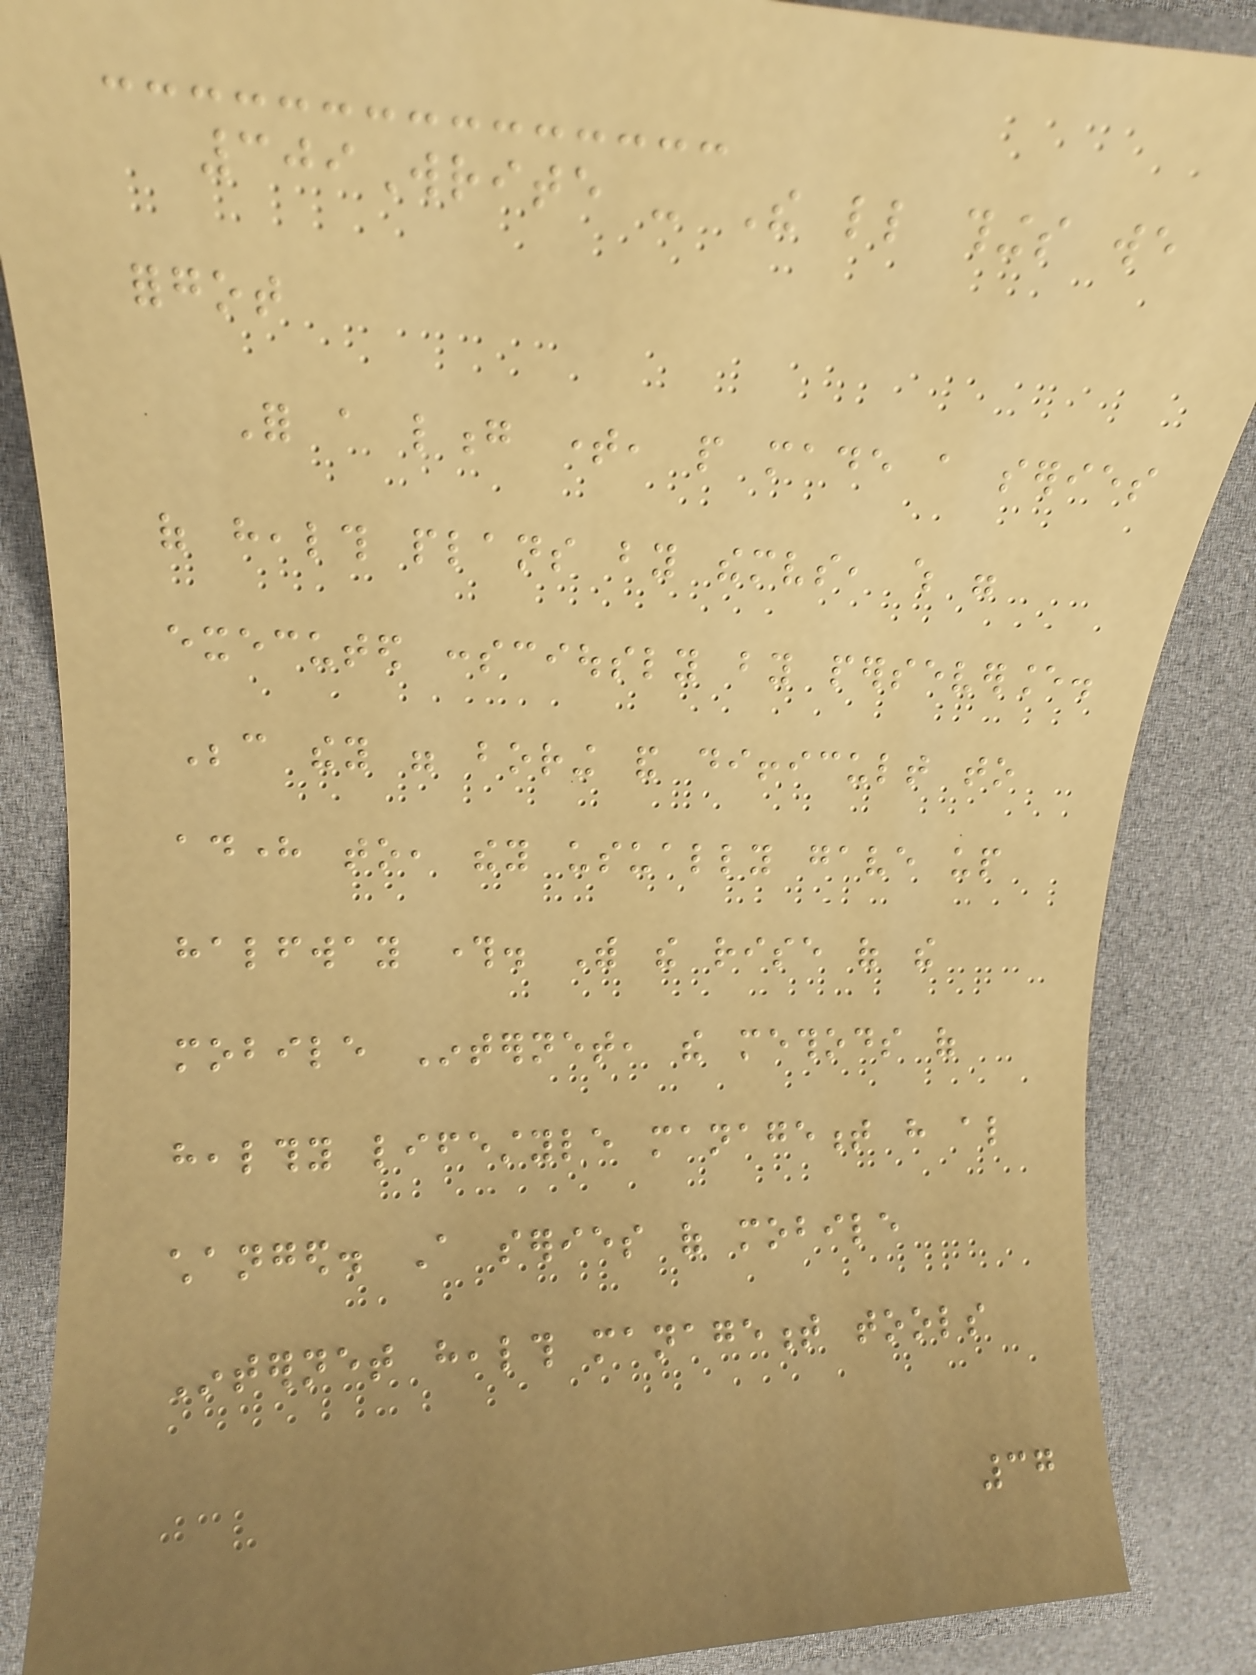309Write - The little things we
forgot
For a long time, people made a series
of health plans by themselves, which were
executed consciously by perseverance.
Because they were boring and difficult to
adhere to, they usually gave up
halfway through. With the rise of the
mobile Internet, the methods of
healthy lifestyle management have also
changed. A series of mobile
Internet health management tools
37
